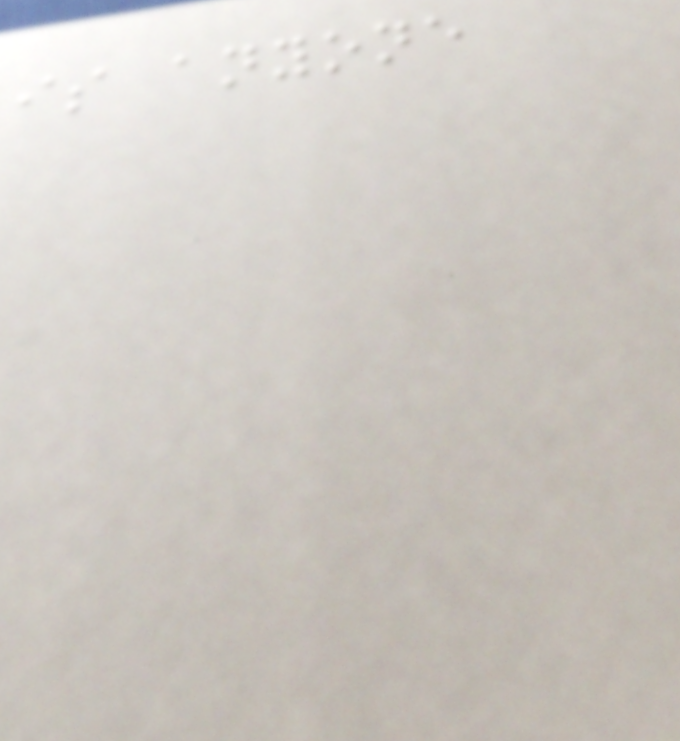is anyone
